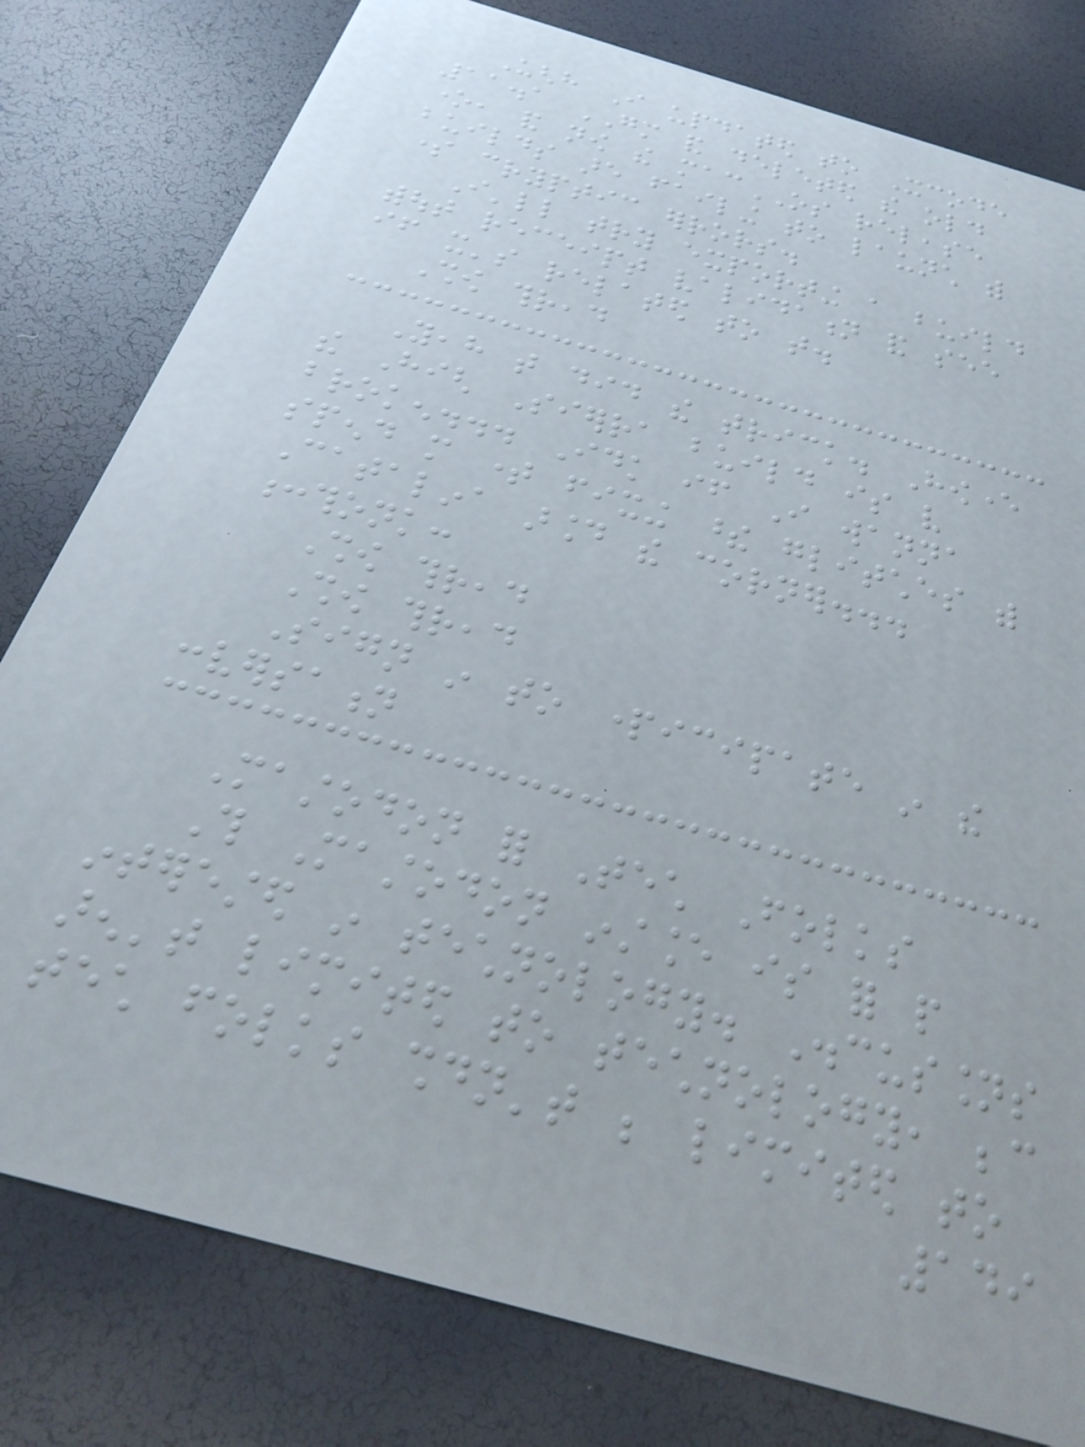Ughh I updated to Xcode
11.1 GM and deleted the old
one, and now the macOS release
builds are failing to launch with
some cryptic errors.
I'll try exporting a build
without receipt validation and see
if it's related to that.
Show thread
Yeah that did the trick. However
the High Sierra build is very
broken... Idk if I wanna
spend more time fixing these glitches with
Catalina around the corner...
:thonk:
Show thread
Show thread
Sign in to participate in the
conversation
Mastodon for Tech Folks
This Mastodon instance is for people
interested in technology. Discussions
aren't limited to technology, because
tech folks shouldn't be limited to
149
